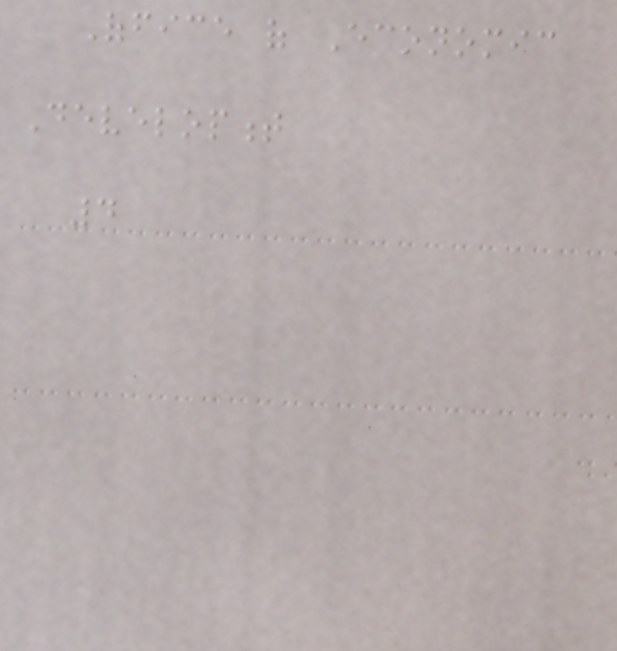Office of Economic
Development
4
